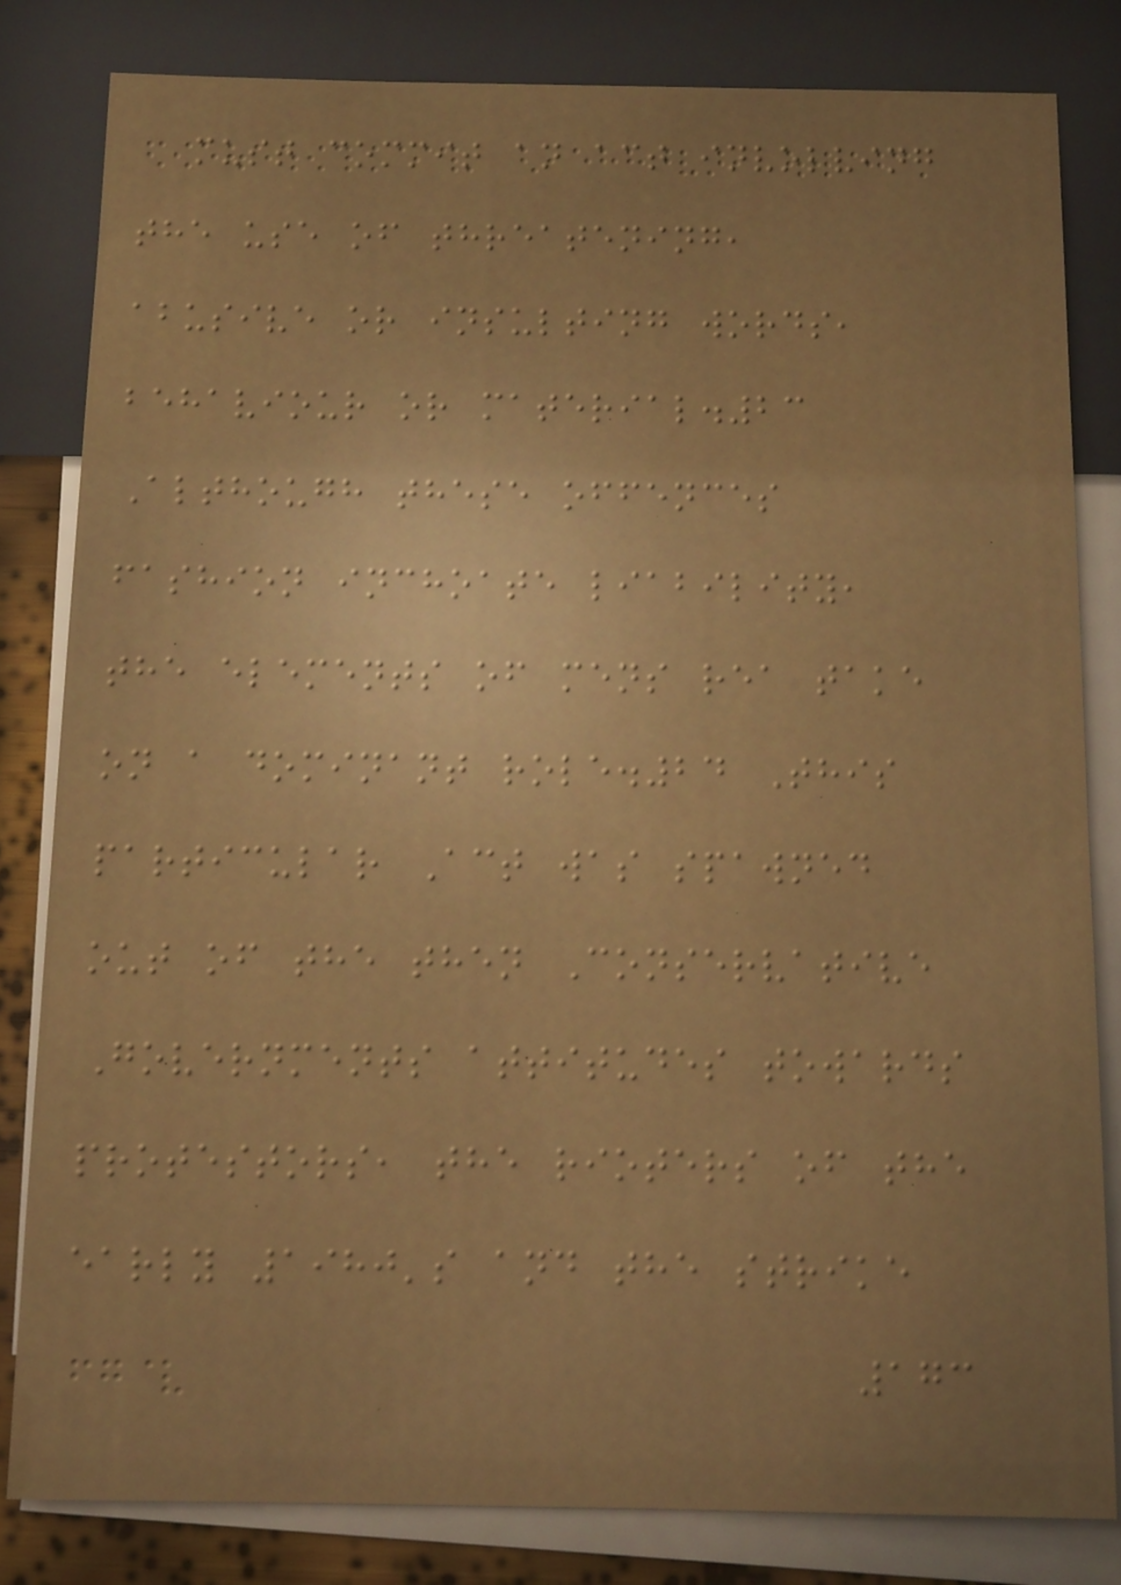must commit an act involving
the use of threatening,
abusive or insulting words,
behaviour or material.23
Although these offences
fashion inchoate liability,
the elements of mens rea take
on a dominant role.24 This
particular Act was spawned
out of the then Conservative
Governments attitudes towards
protestors, the rioters of the
early 1980's and the strike
173
